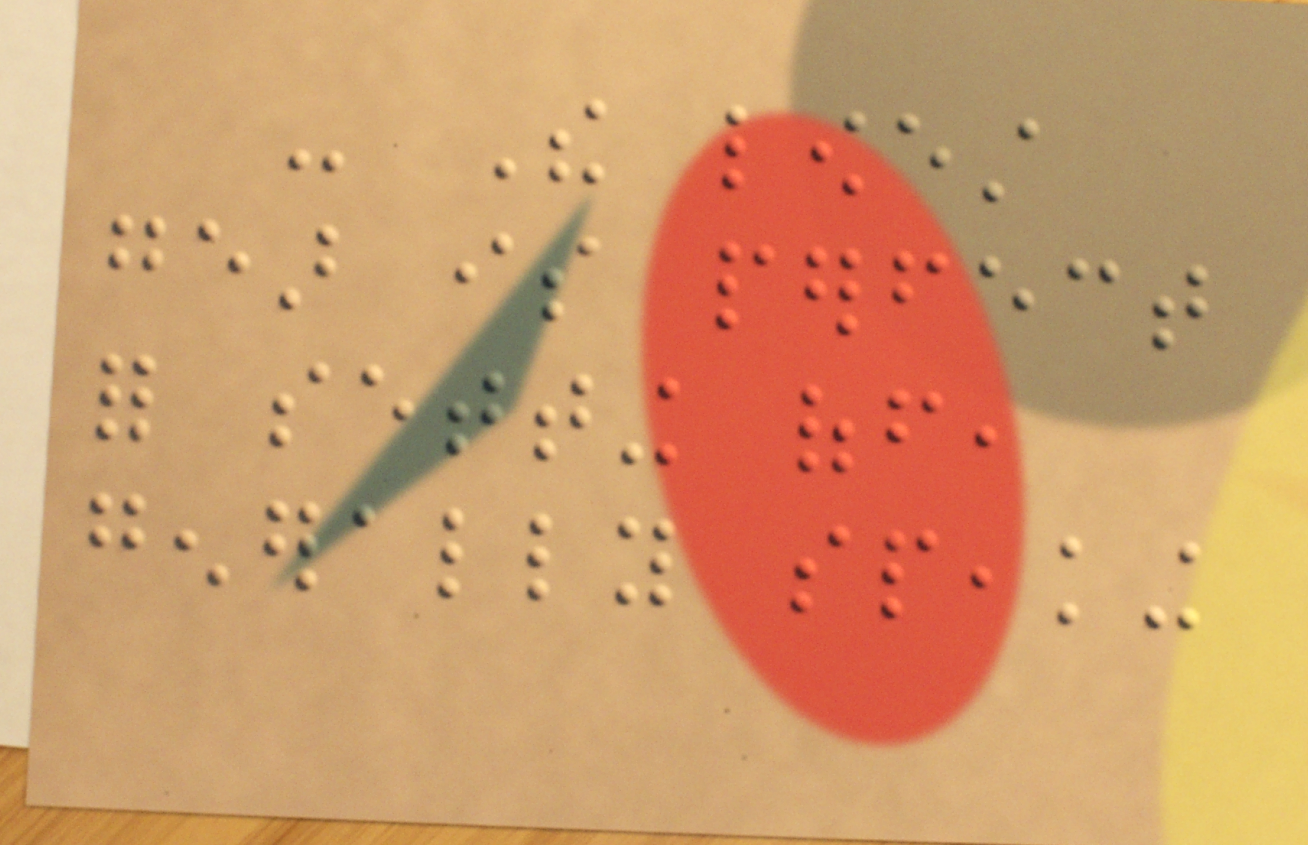- The lowest
gear is perfect
for setting off,
generally speaking
